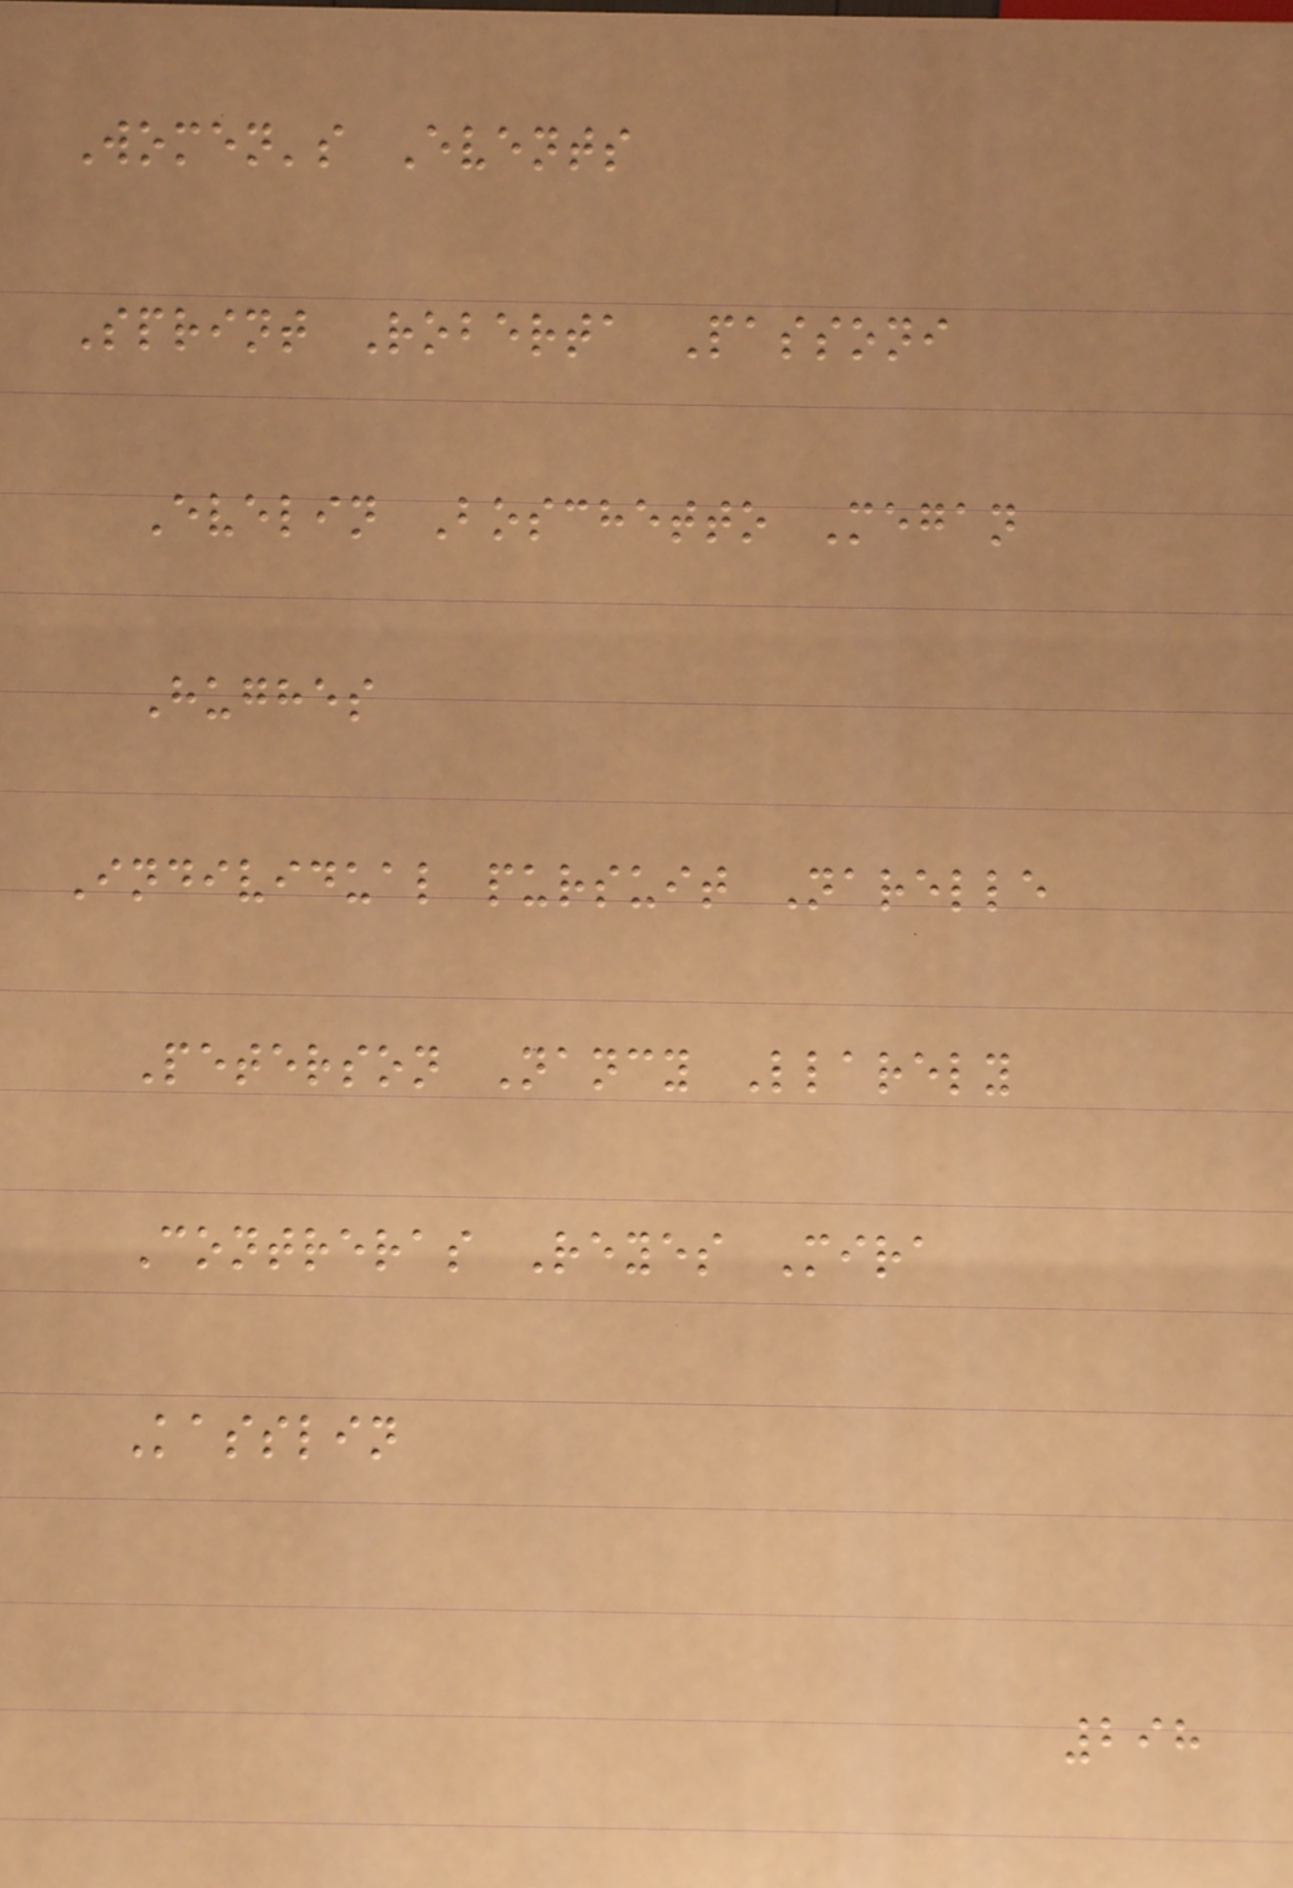Women's Events
Sprint Roberta Passoni
Evelin Boschetto Megan
Hughes
Individual pursuit Narelle
Peterson Nancy Llarely
Contreras Reyes Mira
Kasslin
298
